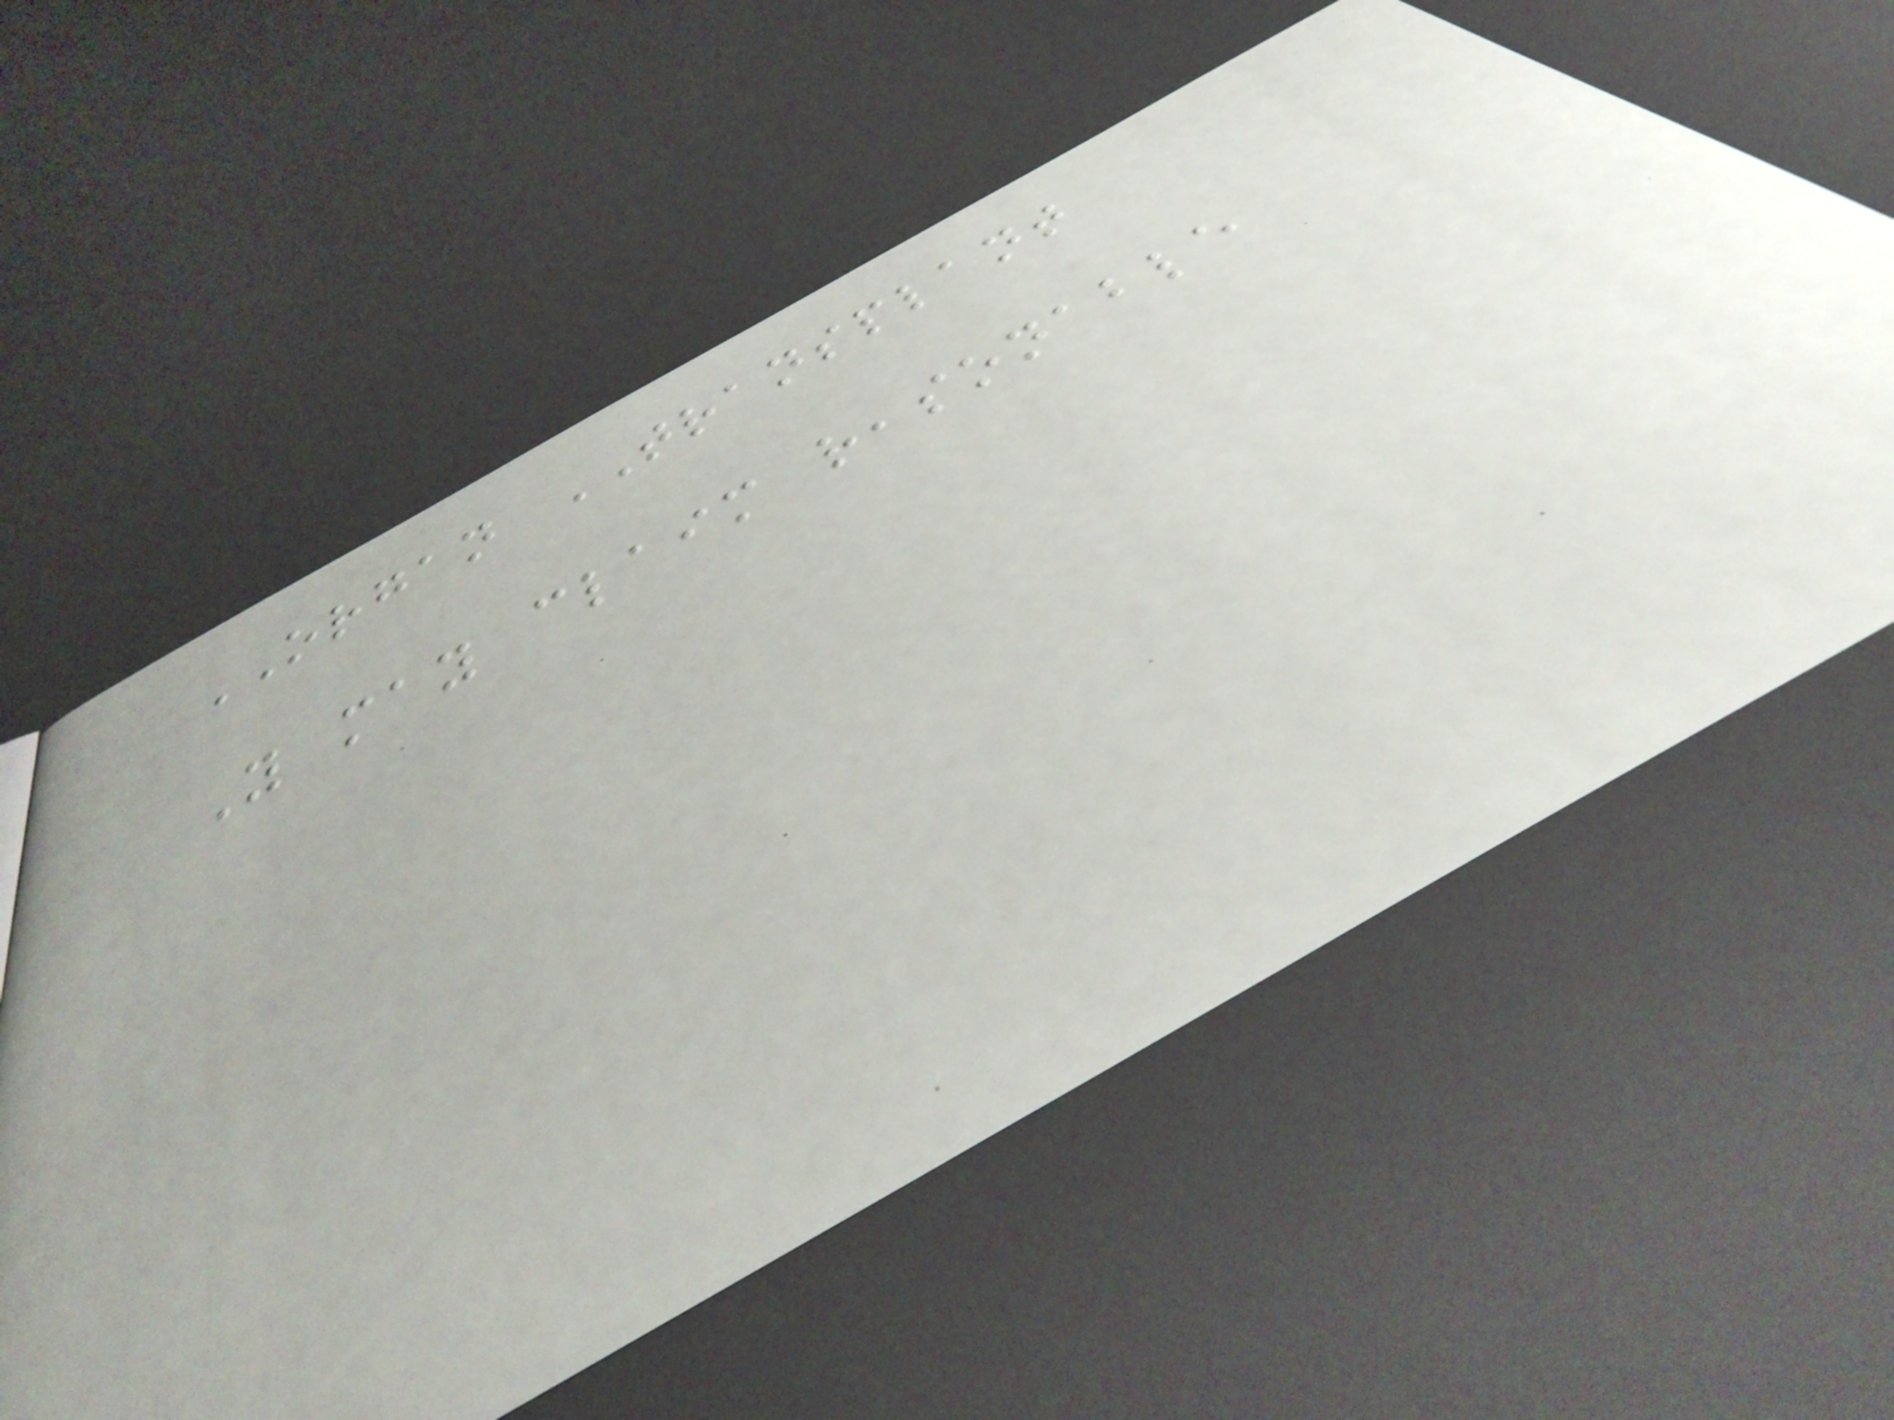ORGAN TRANSPLANT
You may claim reasonable
